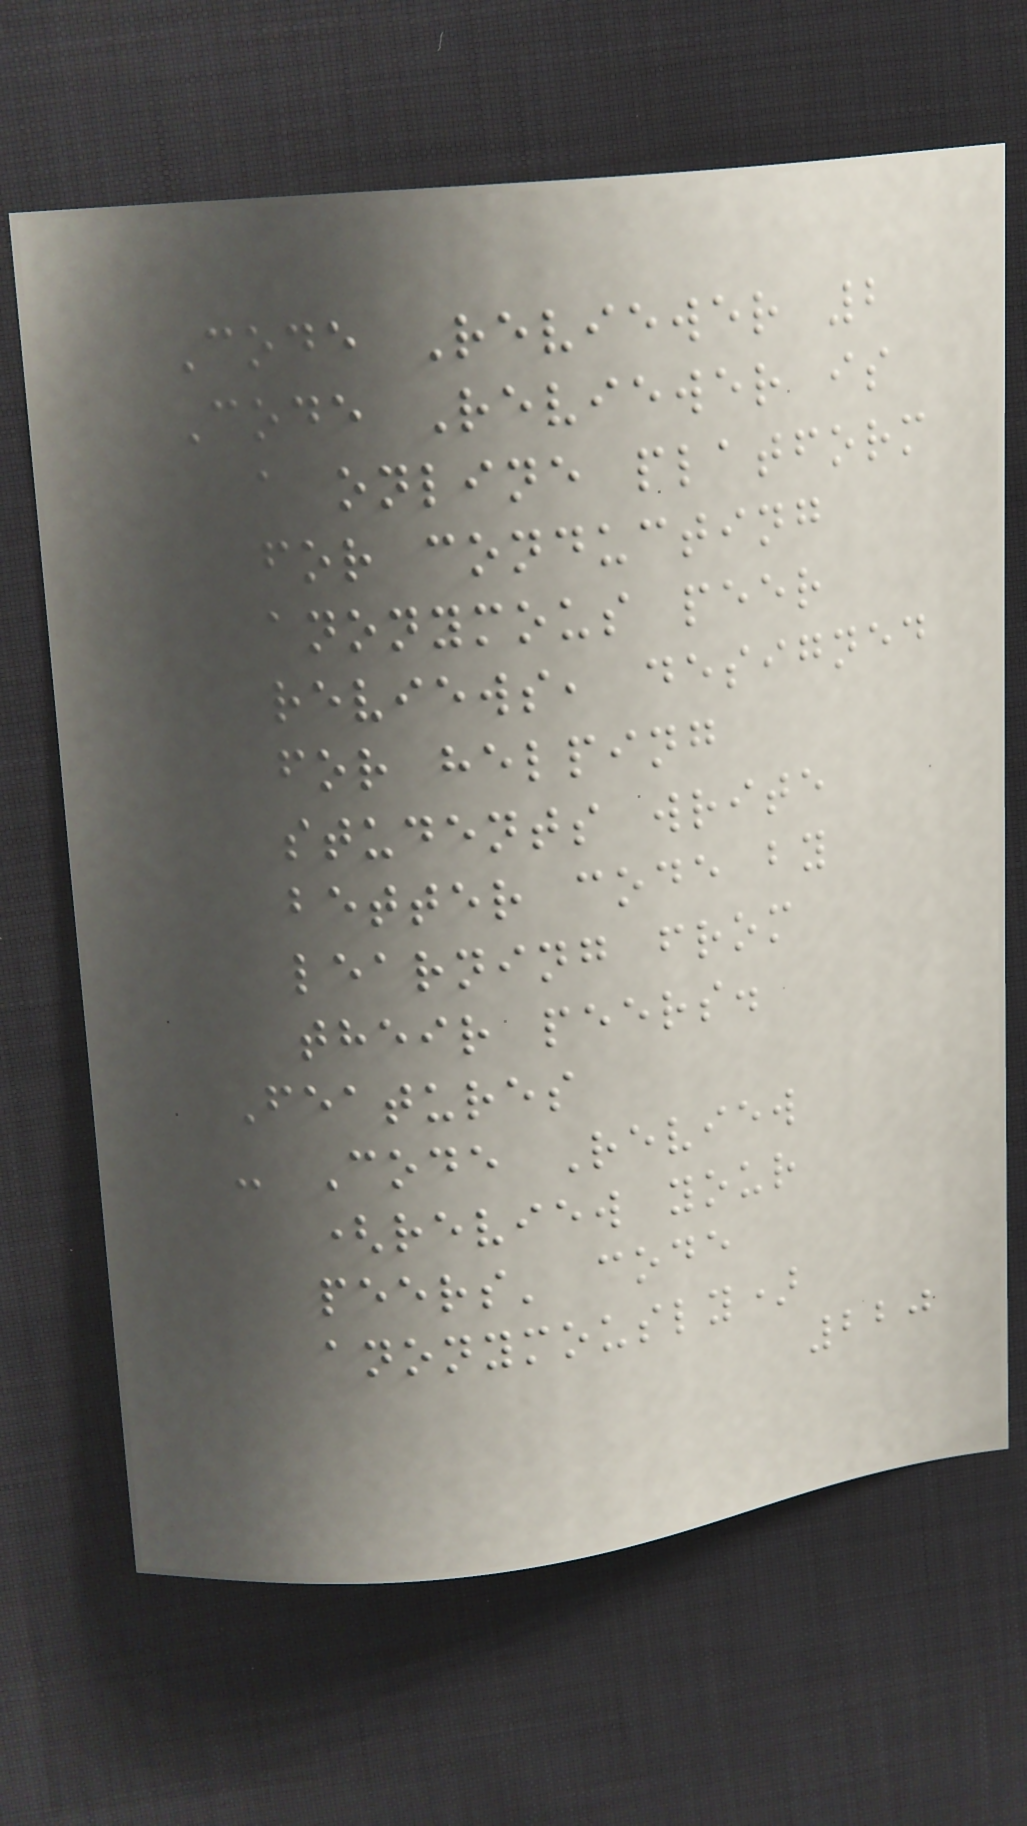Code Reviewer 2
Code Reviewer is
a online platform
for conducting
anonymous peer
reviews, designed
for helping
students write
better code by
learning from
their peers.
Features
- Code Review
(review your
peers' code
anonymously)
220
